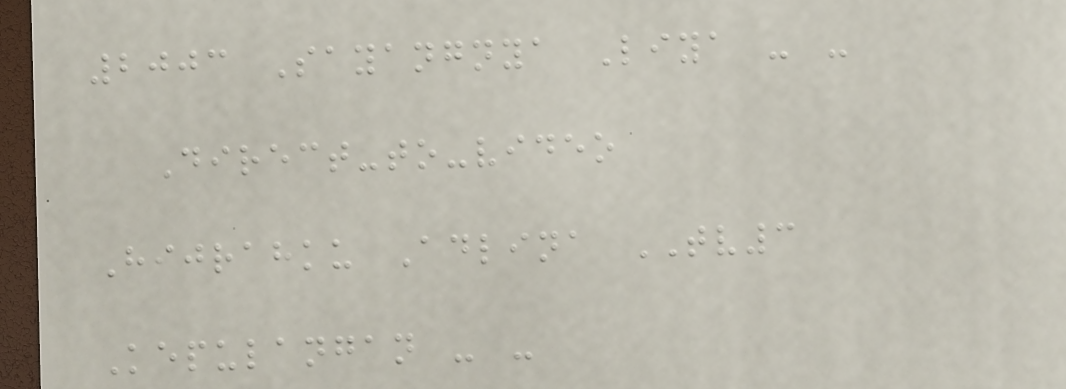2003 Sayangnya Liya - -
Direct-to-video
Hijrahku Adlina TV3
Kepulangan - -
